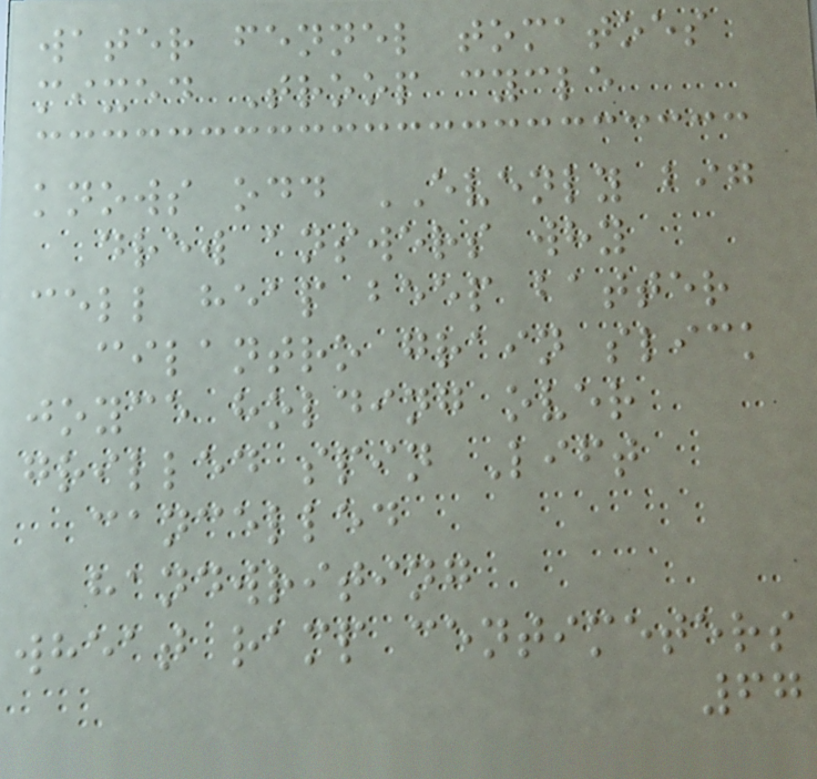water fennel tomatoes
mixed Troop cycle
knows odd EVENLY big
drew answers why
cell heap beep batter
cilantro grain slick
joyce holding over
grilled spin Lift
cancelled
handwriting
wheat ramp centimeters
67
